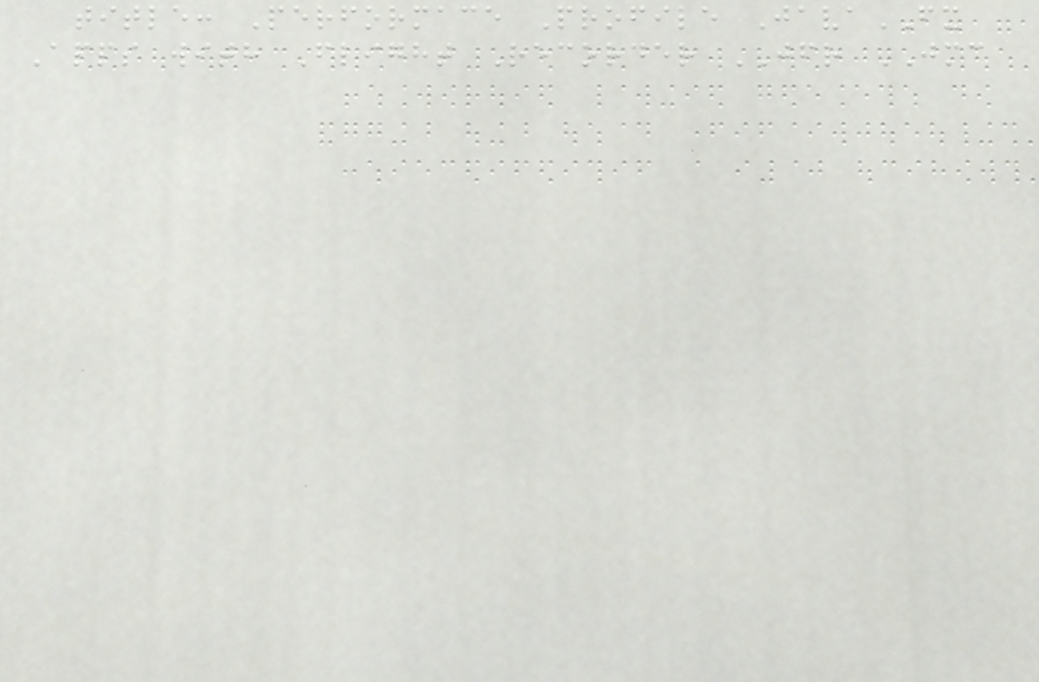title: Performace Profile JavaFX
Apps with Flight Recorder JFR JMC
